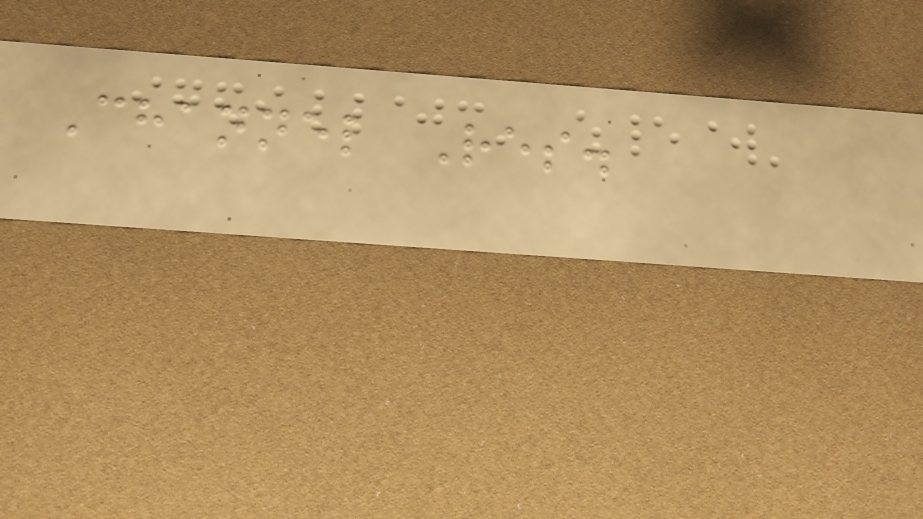Channel Res.
